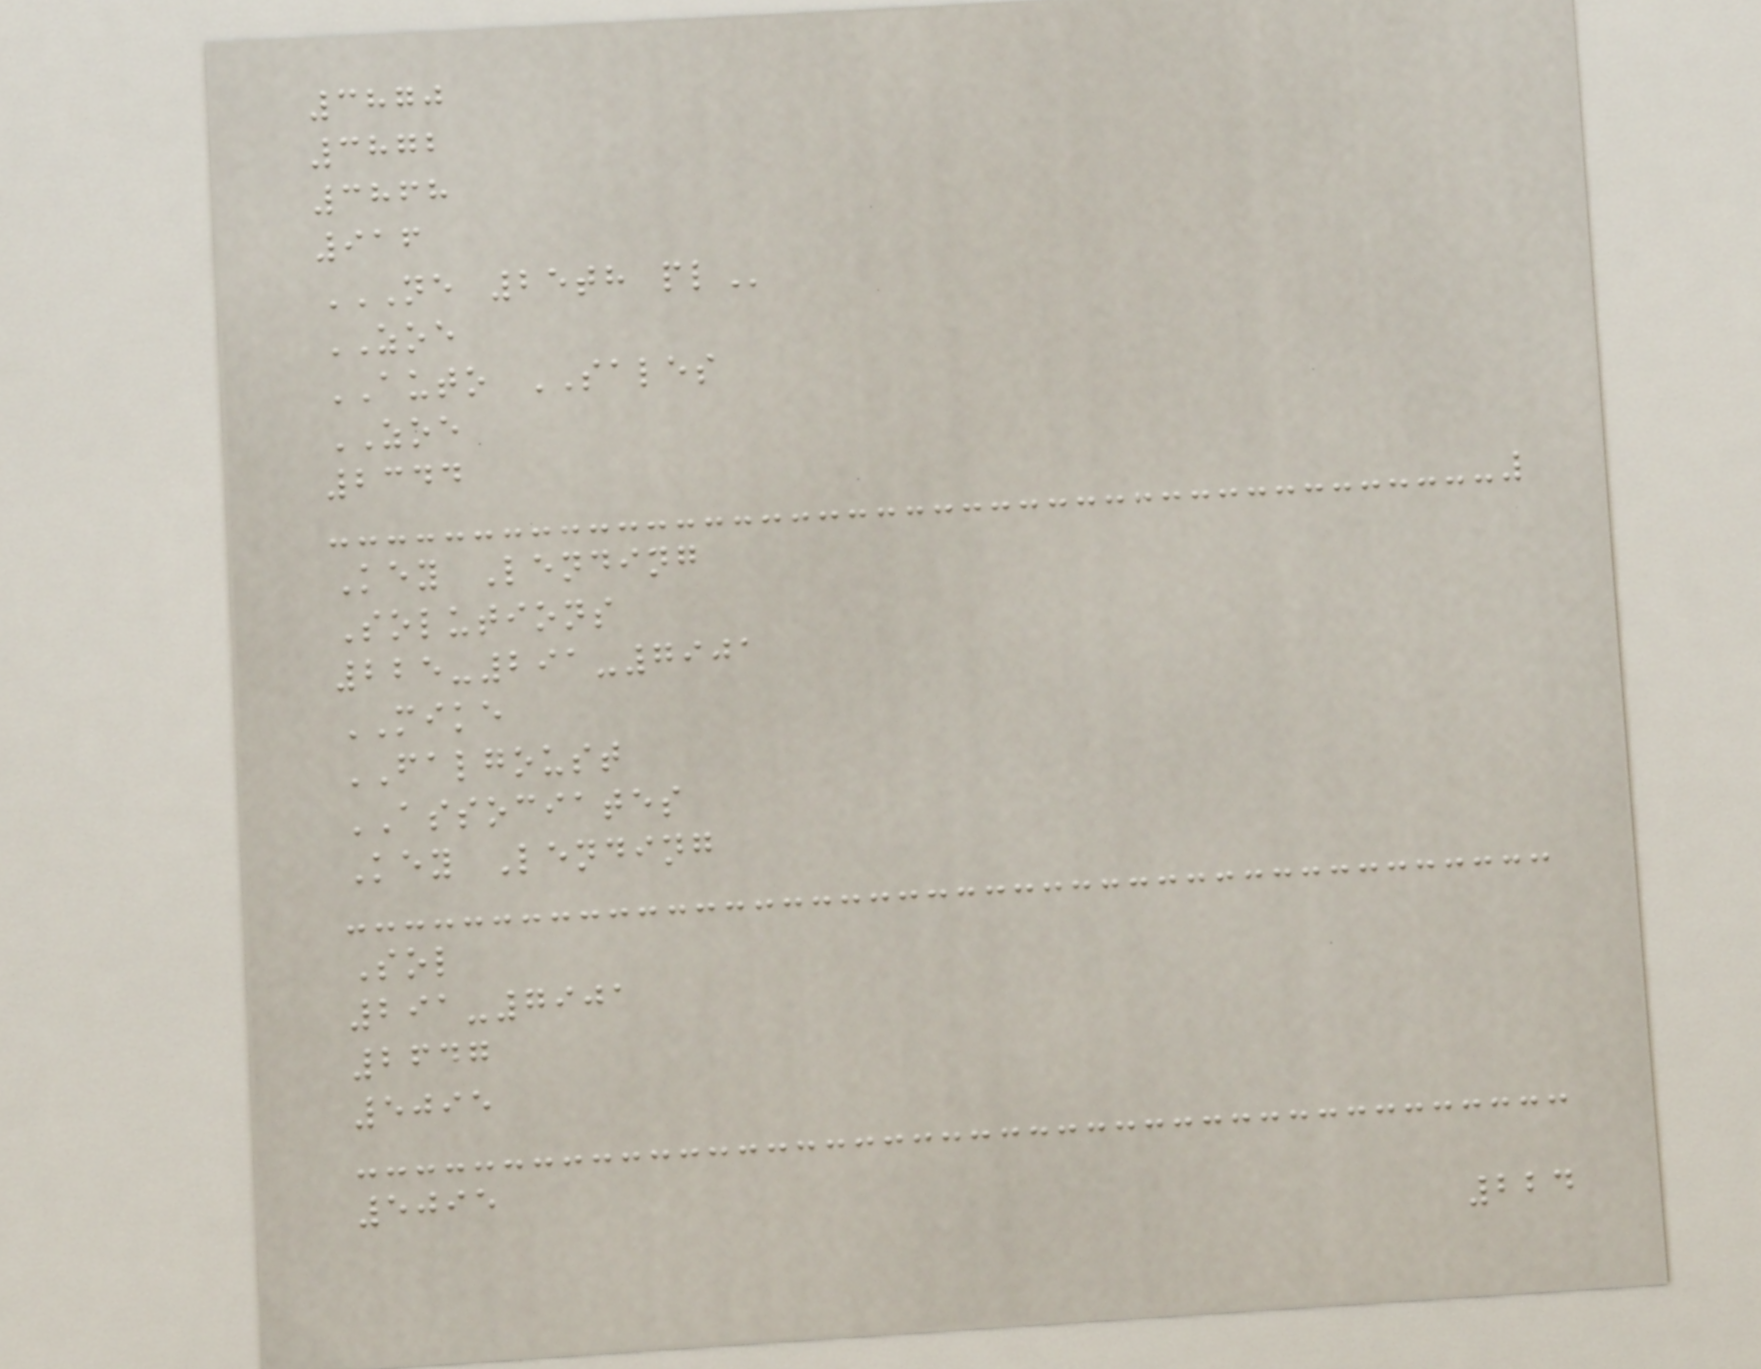3870
3872
3868
916
NE 25TH PL
ZOE
AUTO SALES
ZOE
2344
Key Lending
Solutions
225-291-7901
MIKE
FALGOUST
ASSOCIATES
Key Lending
Sol
291-7901
2647
5095
5095
224
